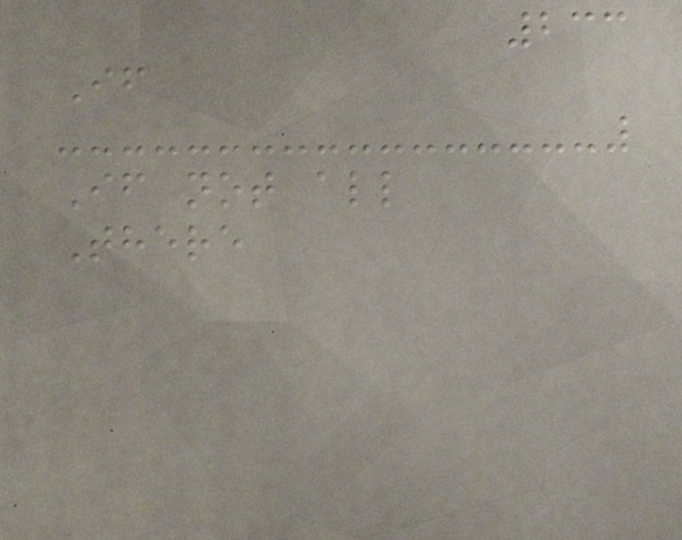233
If
If not all
There
